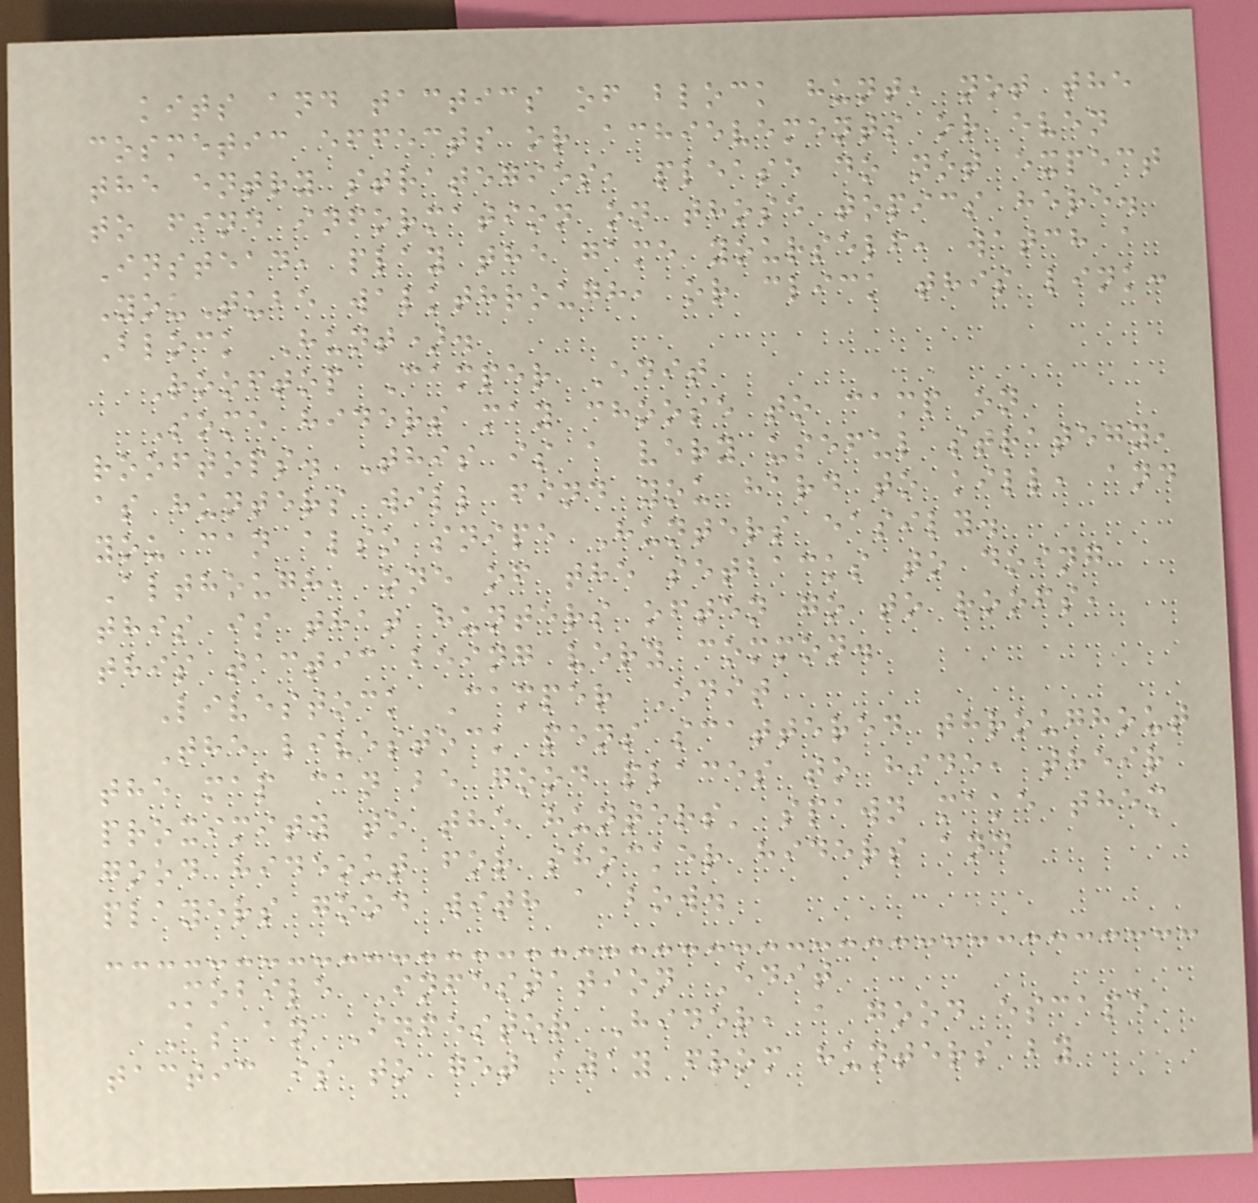kits and tactics of block hunt, not the
cosmetic effects or achievements or even
the entry strategies, please do not expect
to find information on those topics here.
Instead, play the game yourself, watch a
YouTube walkthrough, or click this link:
Block Hunt).
Rooftop Camper Edit
Some hiders may choose to camp on
rooftops. This is a very useful strategy,
as hunters will find you hard to kill, and
you can also snipe Hunters easily.
Although, one of the setbacks to doing
this is that hunters often go to roofs,
this tactic being very common.
Livestock Camper Edit
The livestock pens scattered throughout
the map can be good places to hide, their
proximity to the hunters' spawn make them
good hideout for shocker hiders and
players good with a bow.
Mobile Infestation Edit
As an Infestor Hider, a good escape
tactic is to get away from hunters by
